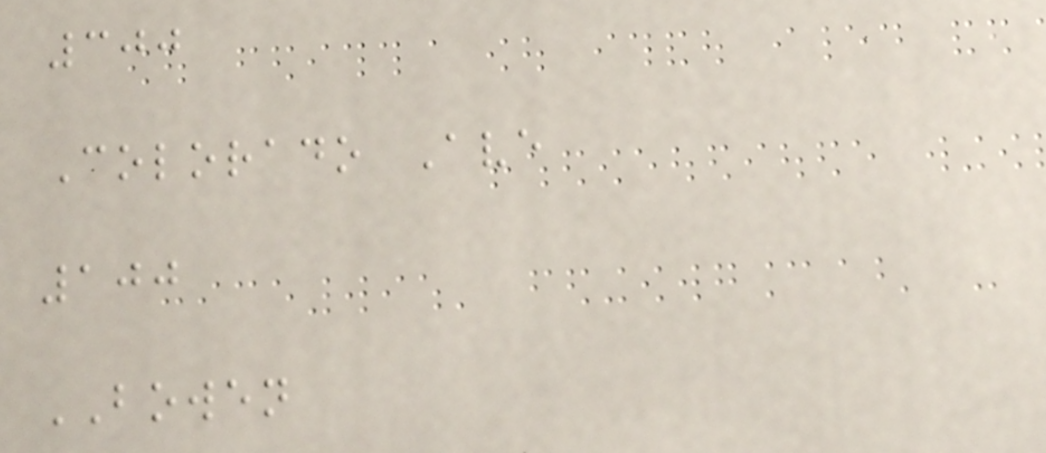300
Colorado Ave
100
BOWEN
